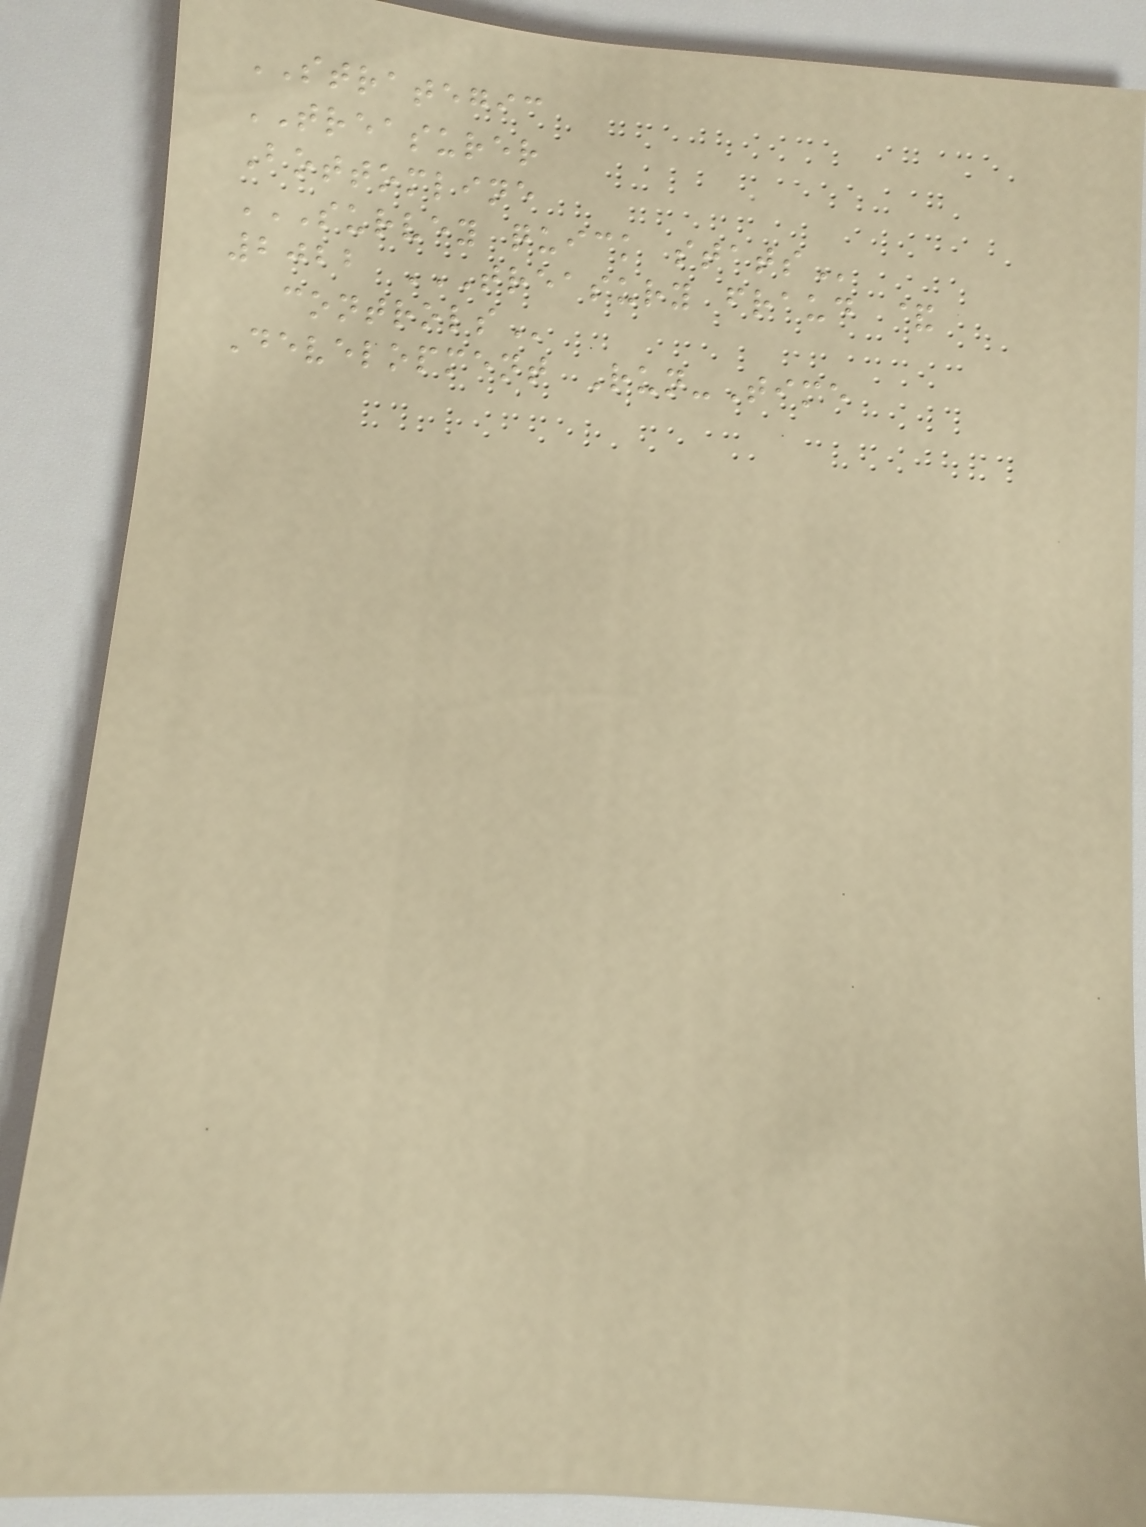STRATEGIC
TREASURER
Bottomline
SURVEY QUICK STATS
2022 TREASURY FRAUD &
CONTROLS
Development Run-Time
